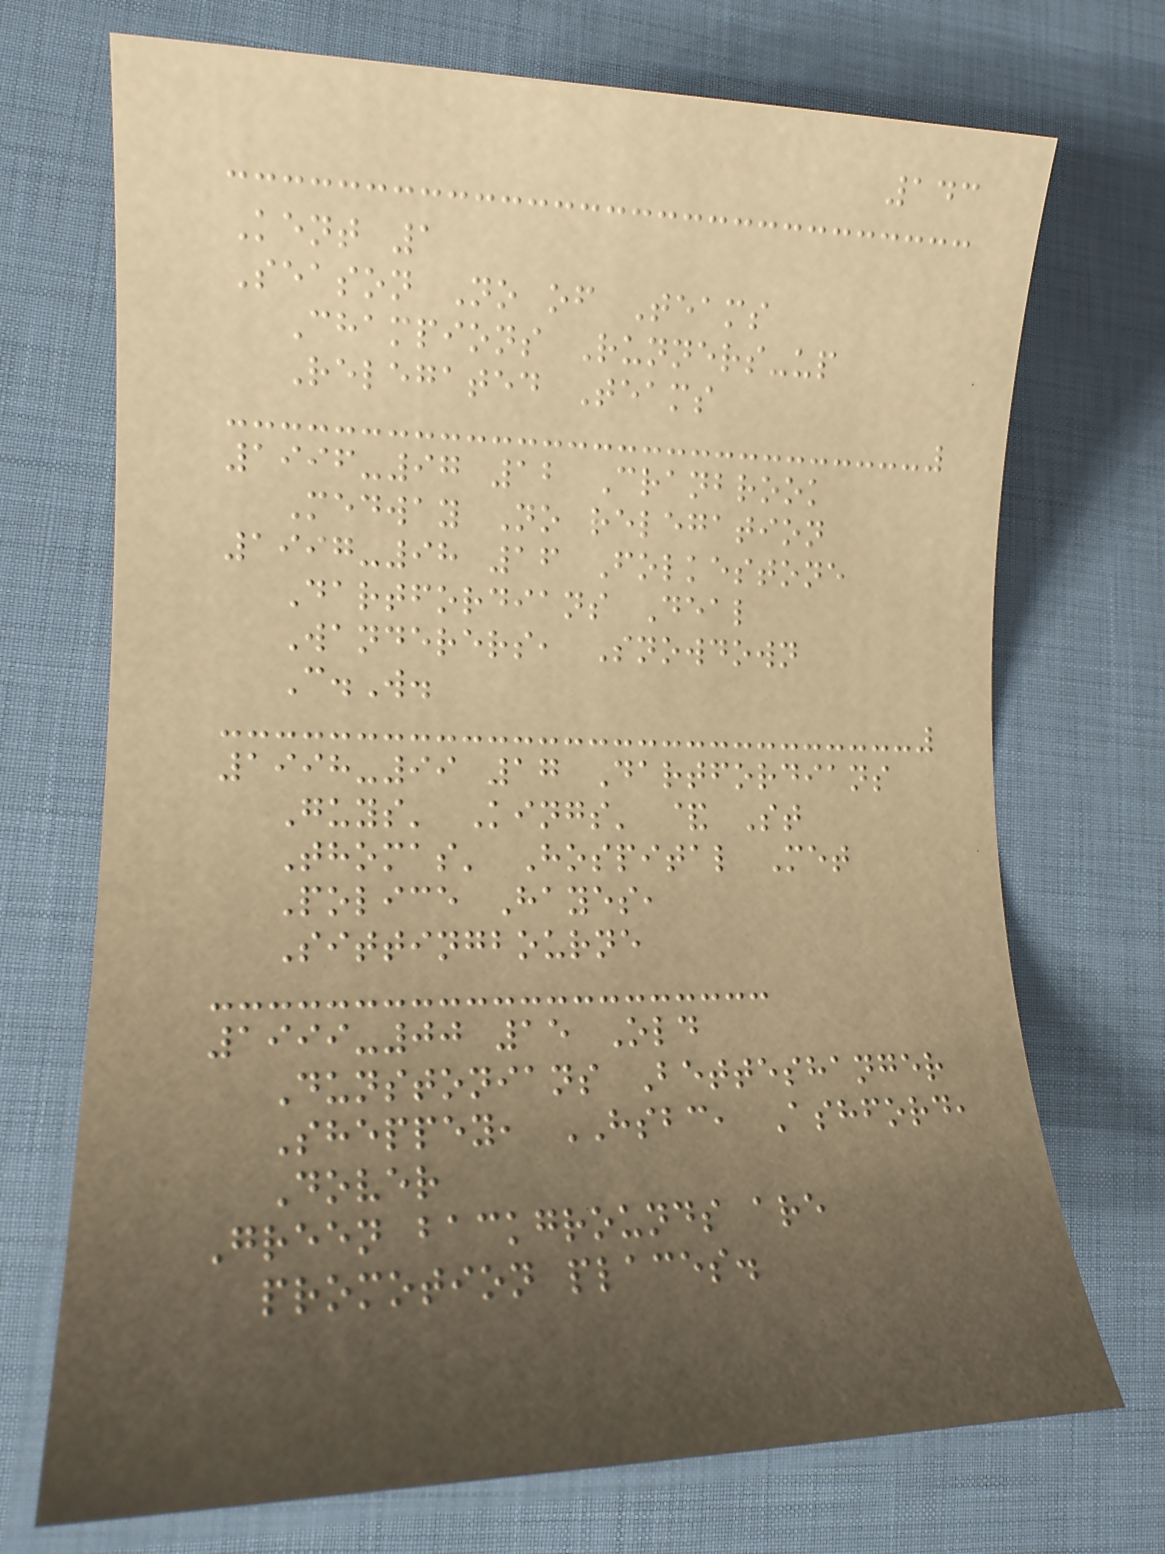143
Kent 1
Season No of Teams
Champions Runners-up
Relegated Teams
1996-97 12 Cranbrook
Medway No relegation
1997-98 16 Folkestone
Dartfordians Deal
Wanderers, Snowdown
C.W.
1998-99 17 Dartfordians
Guys' Kings' & St
Thomas' Hospital Met
Police Hayes,
Sittingbourne
1999-00 15 Old
Dunstonians Betteshanger
Sheppey, HSBC, Ashford,
Dover
Green backgrounds are
promotion places.
